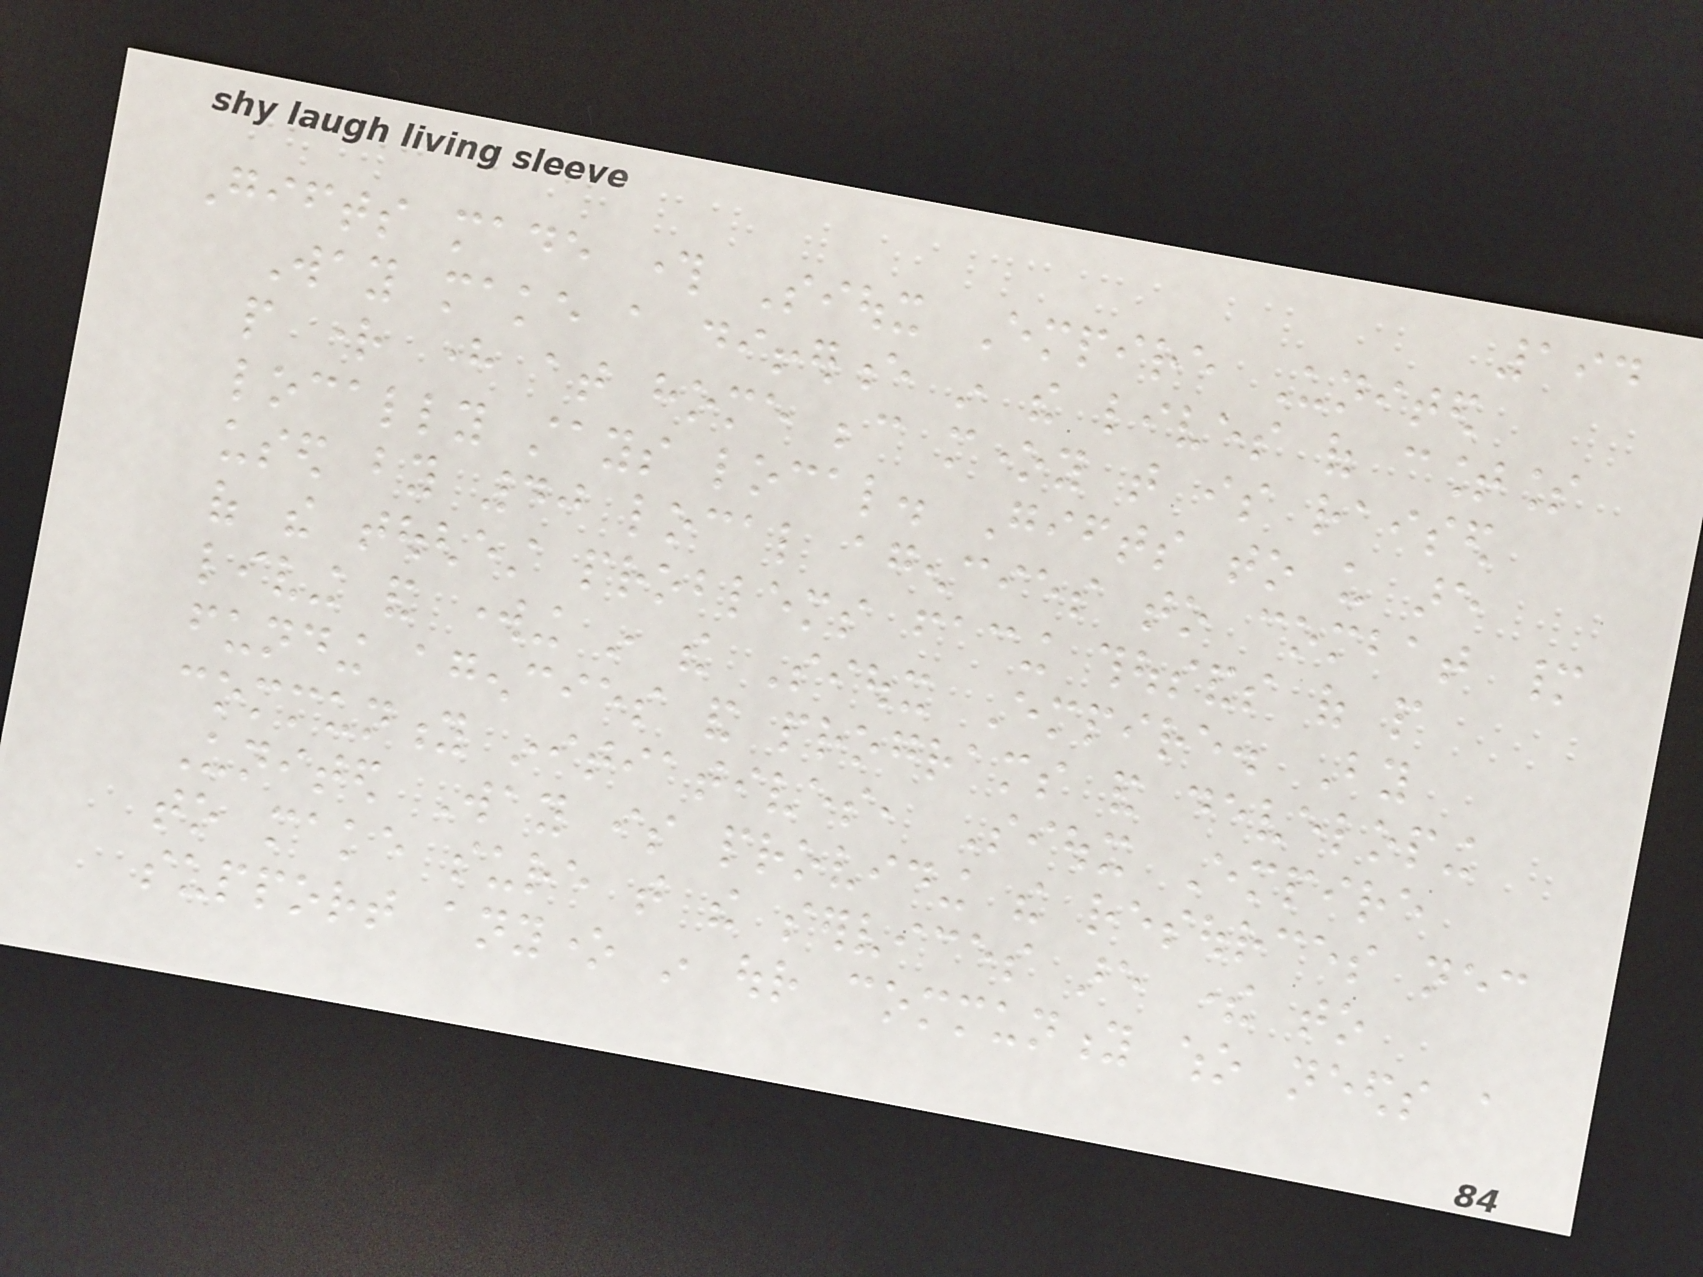194
Gifts made through Sioux Empire United
Way make a difference in the lives of countless
people right here at home because money that is raised
locally stays local. Gifts to us are
used by 40 local agencies to combat many
of the toughest problems facing thousands of people
living and working in the Sioux Empire. By
funding agencies and programs and developing
community initiatives, Sioux Empire
United Way is providing the resources necessary
to make sure that the services are there to
support anyone in our community who needs a
